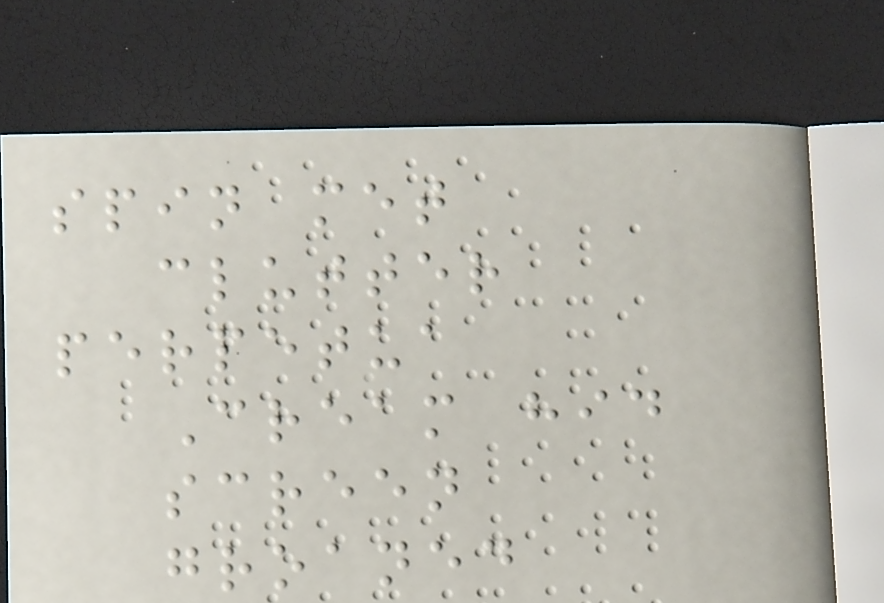spin met
clutter
perpetua
Cream hid
screen
groaned
